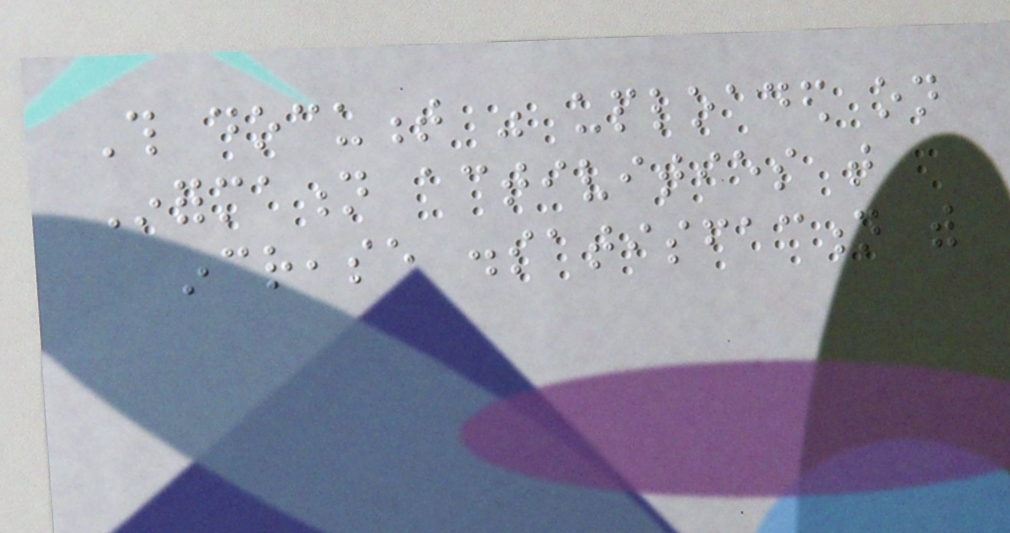This document was uploaded on
Information activities that
increase dissatisfaction with
